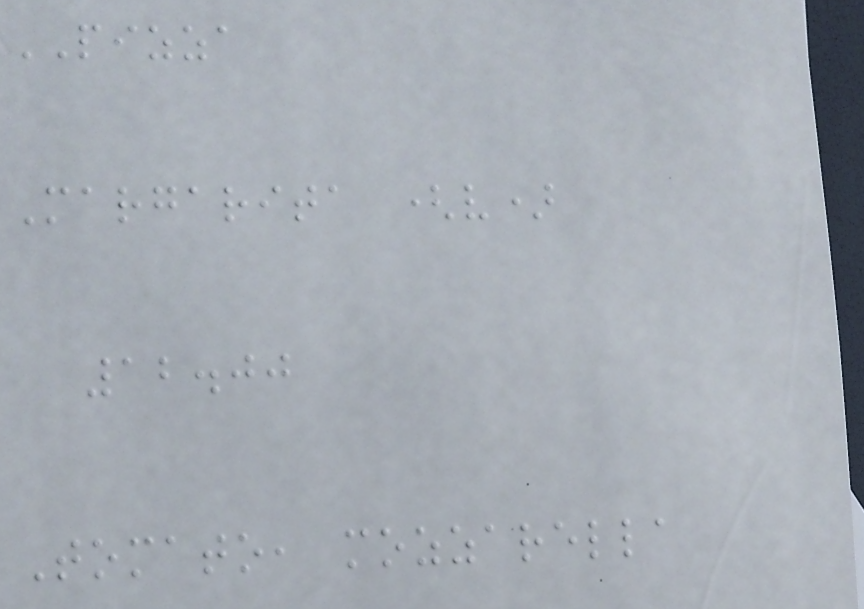PIZZA
Margarita (v)
12.00
Tomato, mozzarella
